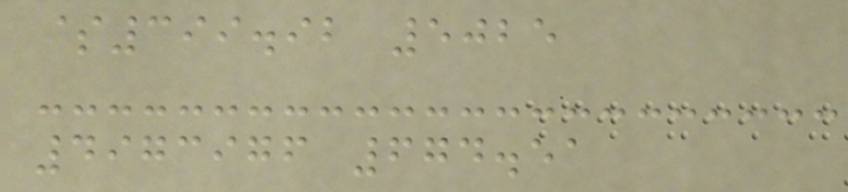$399.92 5025
4973976 674.51
